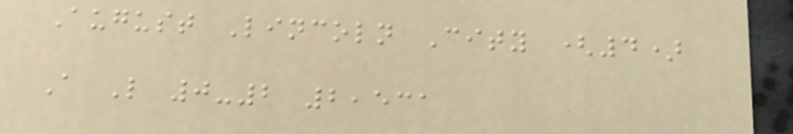August Lincoln City (4)
A L 0-2 2,531
